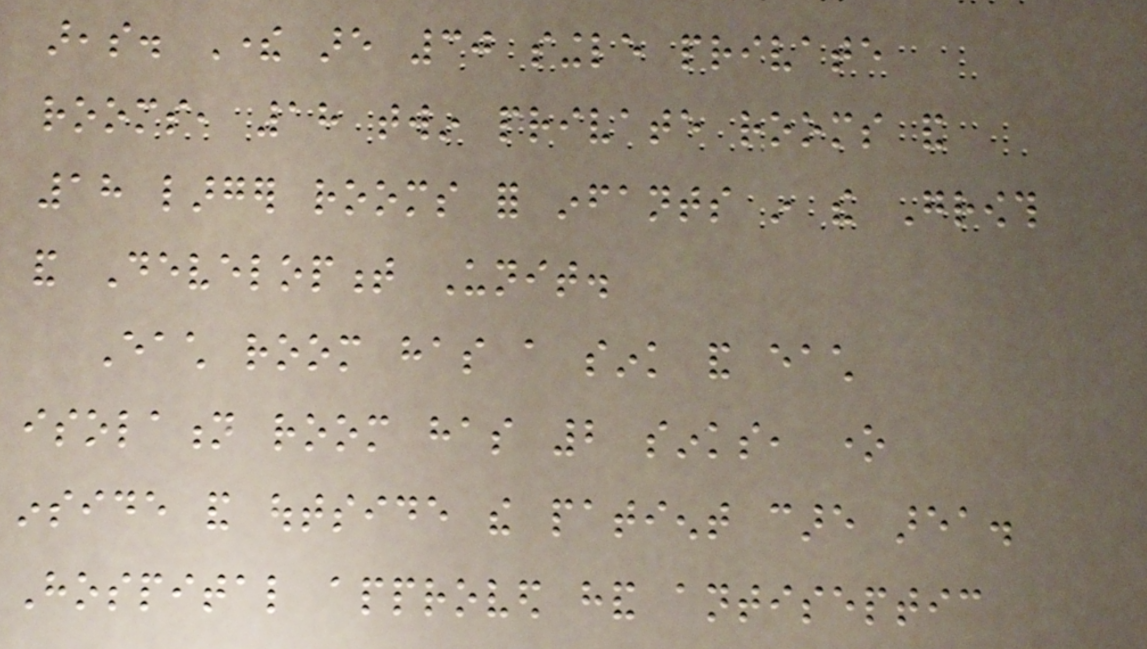areas. There are 30 single private
rooms, 18 twin private rooms and
18 larger rooms for infants in the Growth
and Development Unit.
Each room has a sink and each
isolation room has 2 sinks, one
inside and outside the patient care area.
Hospital approved hand antiseptic
